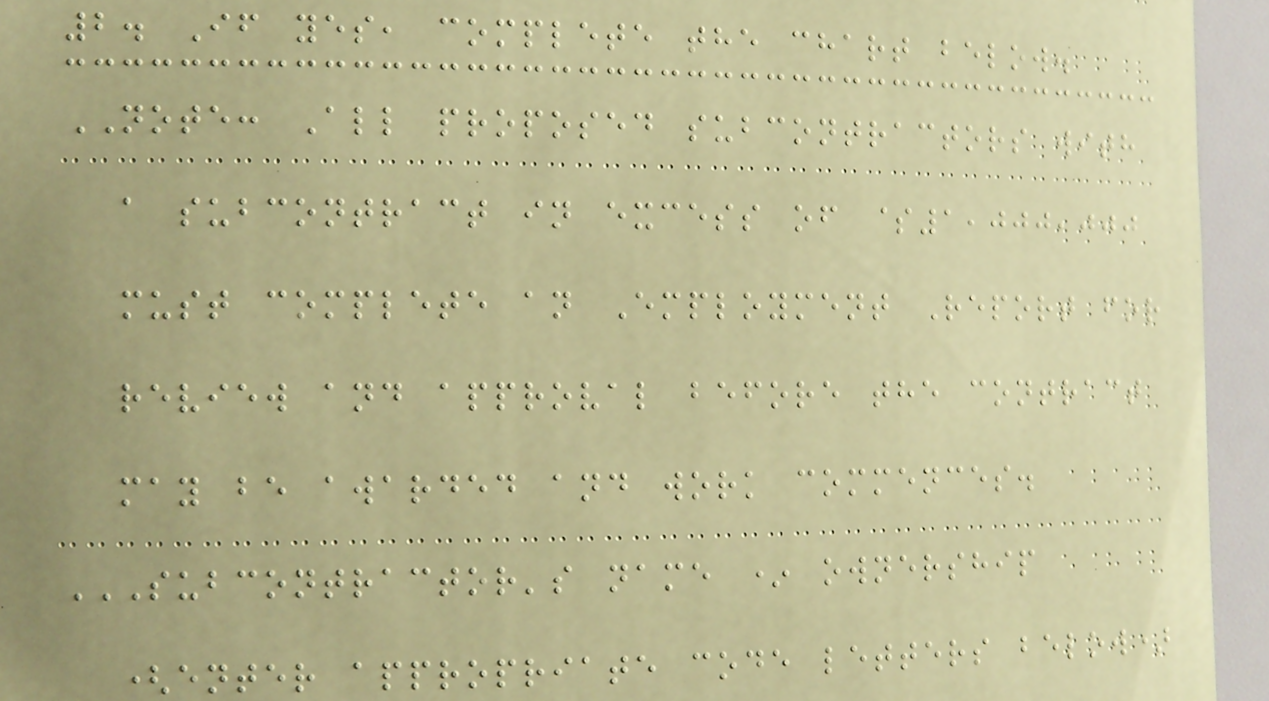2. If yes, complete the chart below.
NOTE: All proposed subcontractors with
a subcontract in excess of $1,000,000
must complete an Employment Report for
review and approval before the contract
may be awarded and work commences.
SUBCONTRACTOR'S NAME * OWNERSHIP
(ENTER APPROPRIATE CODE LETTERS BELOW)
